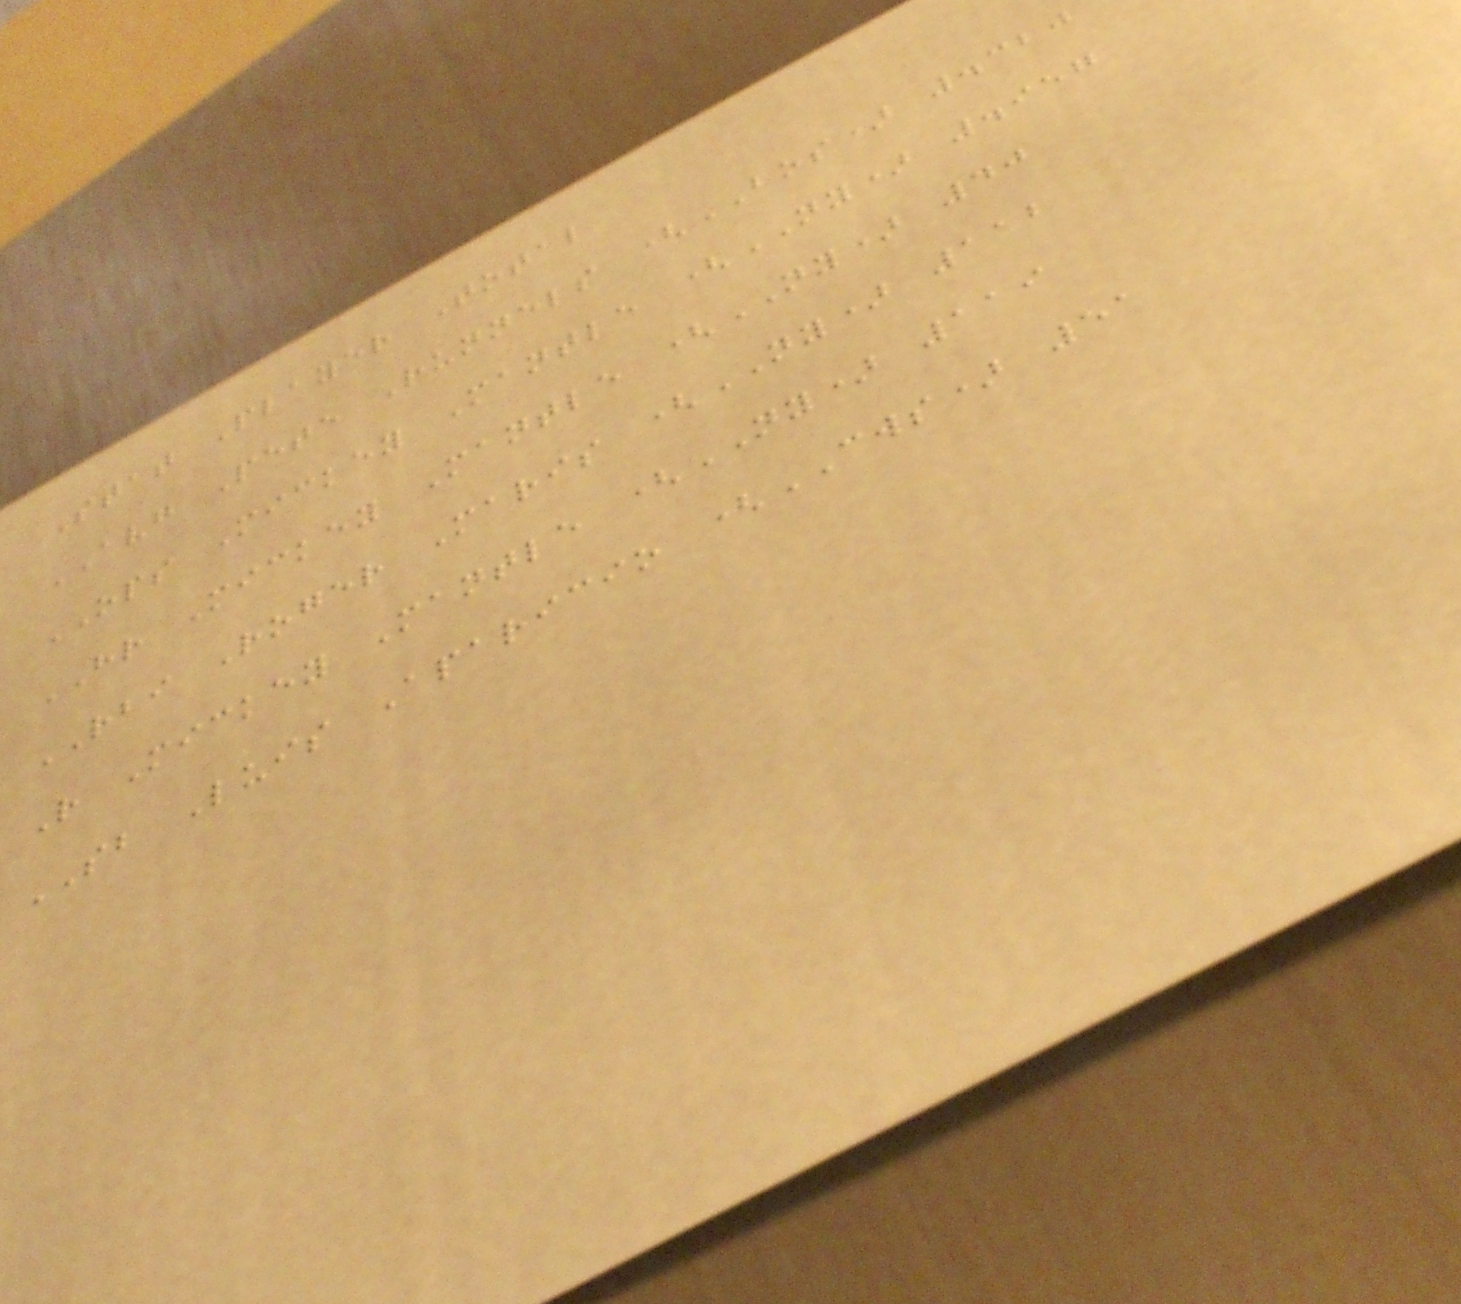Stat Player Total
AVG Pete Runnels (BOS) .320
OPS Mickey Mantle (NY) .957
HR Mickey Mantle (NY) 40
RBI Roger Maris (NY) 112
R Mickey Mantle (NY) 119
SB Luis Aparicio (CWS) 51
